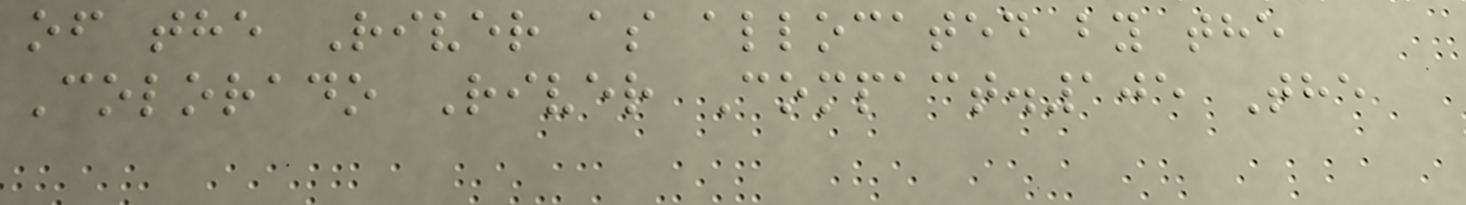of the River as allocated by the
Colorado River Compact.105 The
